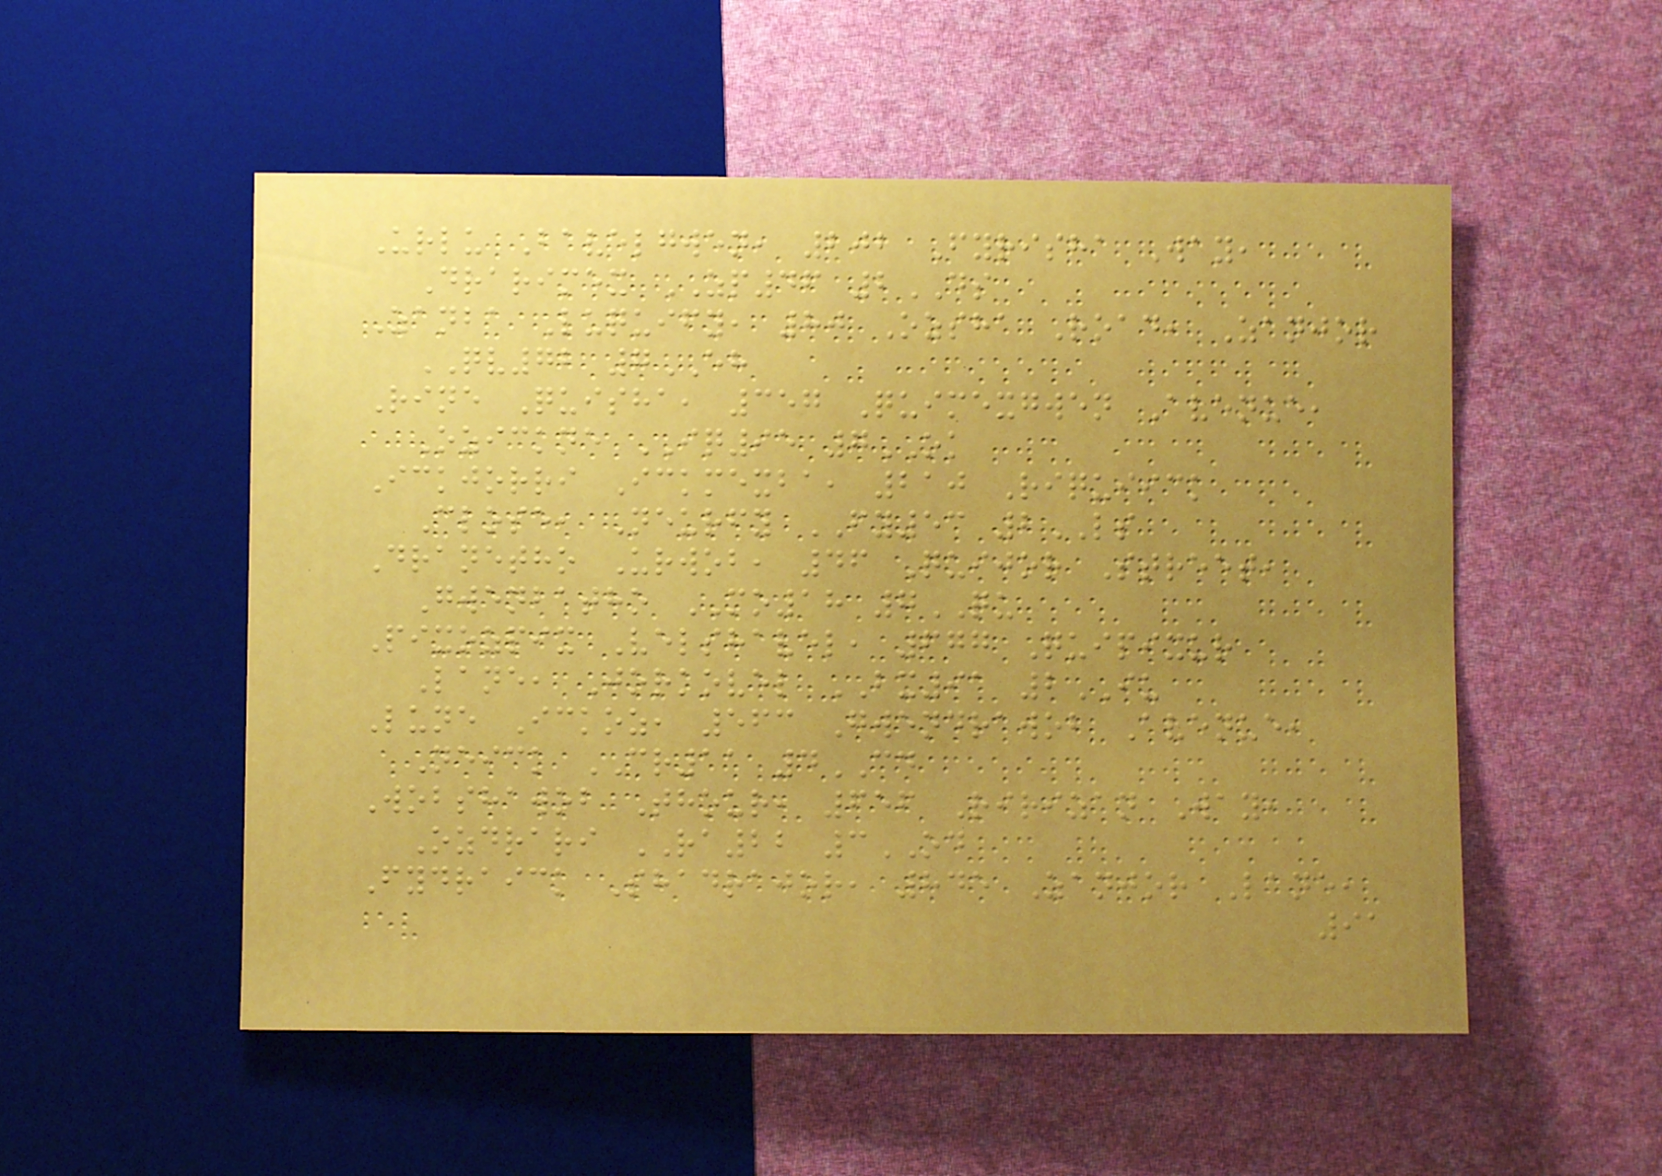Urlu Bavelgwen, 202 Fyrisha Way,
Drarimex ZP46 2DS
Zanba Luquify, 80 Ozsha Road, Zanjor
QV72 7EH
Rine Quisha, 357 Quimexgwen Avenue,
Ozickne IQ95 7OK
Ickjorri Ickmexba, 210 Riquiick
Close, Neurfy FY53 2LS
Dranetho Urwob, 46 Quijor Street,
Gwenbatho MO18 7QU
Pixozpix Velshavel, 677 Quipixur
Lane, Jorkovel BX91 2IU
Lune Ickoz, 563 Gwendrawob Avenue,
Neick CR11 4CD
Wobshawob Thour, 656 Ririzan Way,
Ozdrari RA22 3OD
Fydraick Shadrajor, 845 Zanjor Lane,
91
